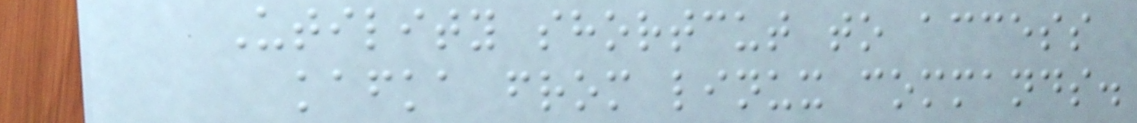Utility shortcut to access
kafka from linux commands.
